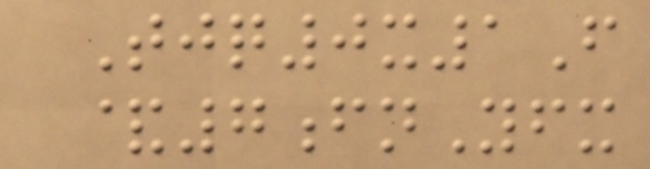Tjq0x1F
&7fnYfx
